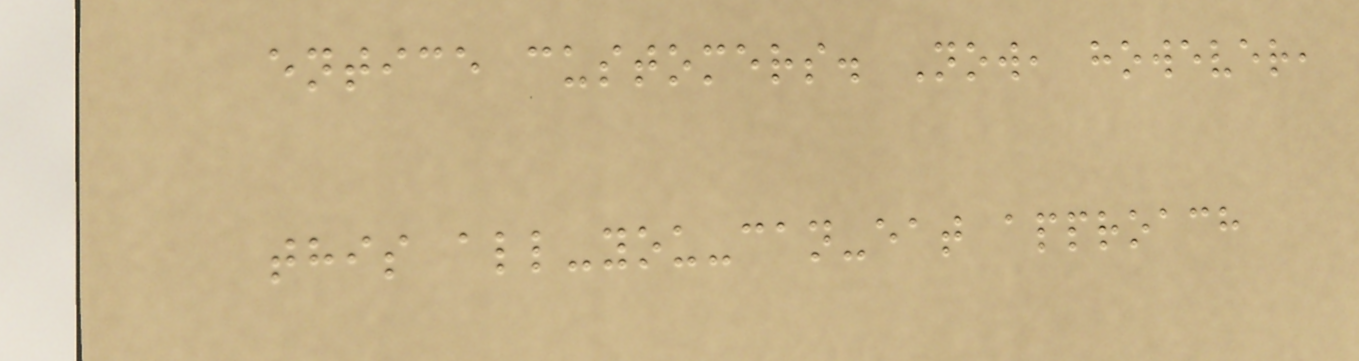entice customers. Now, however,
this all-you-can-eat approach
